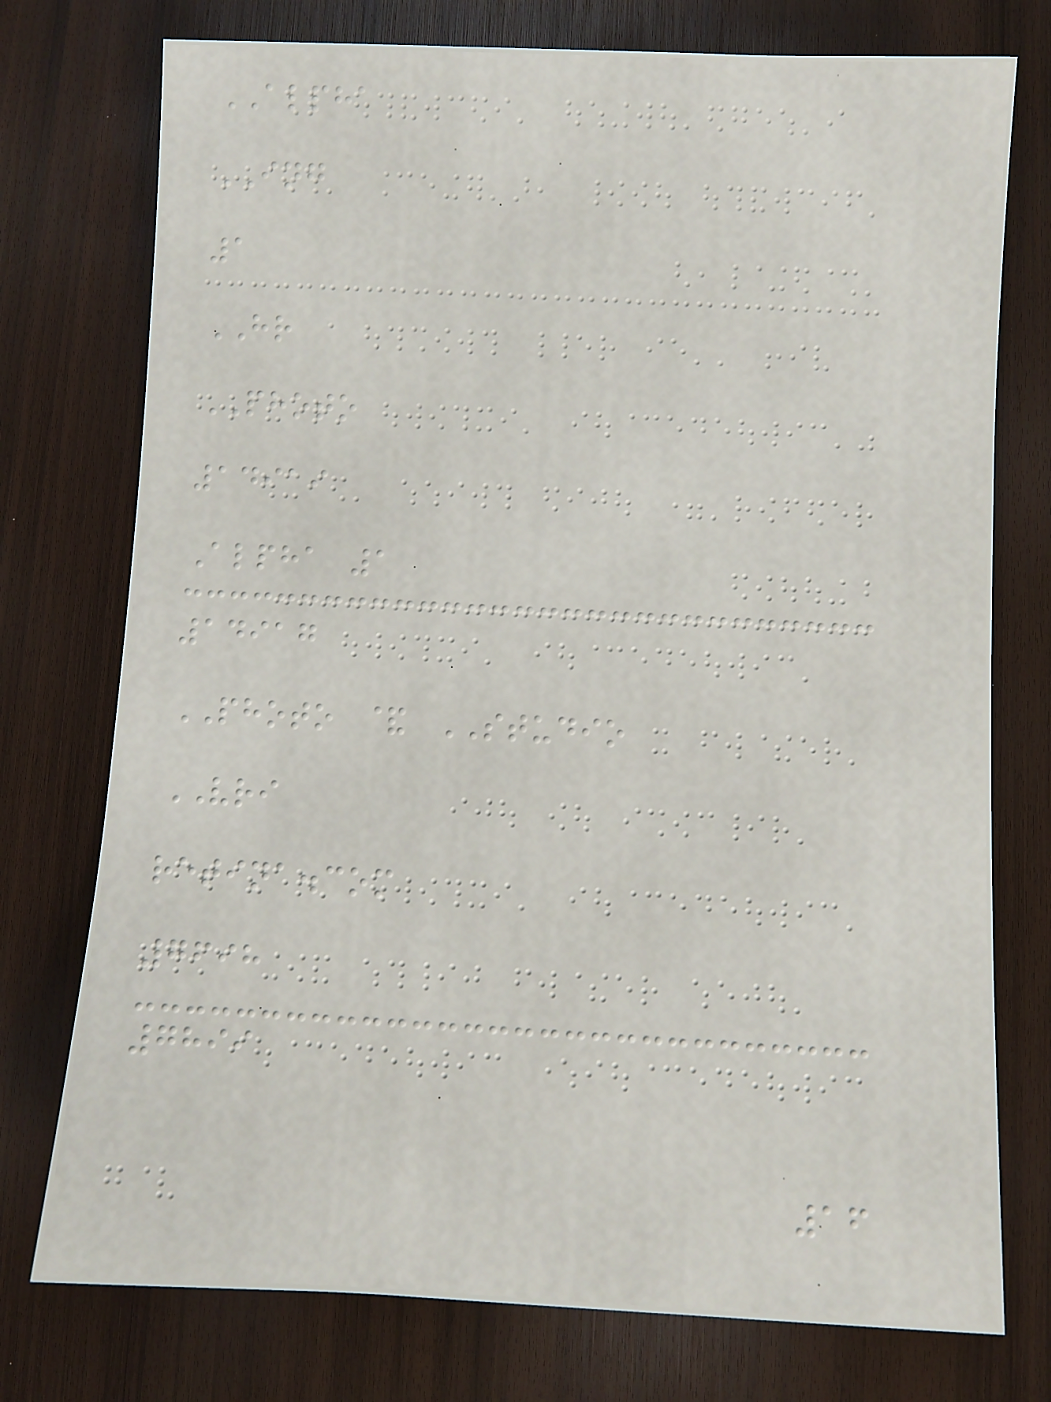ALPHA
ING
1
HR
PHOTO
14919
Alpha 1
14917
PHOTO & STUDIO
VRI
retina.com
7698
7899
16
